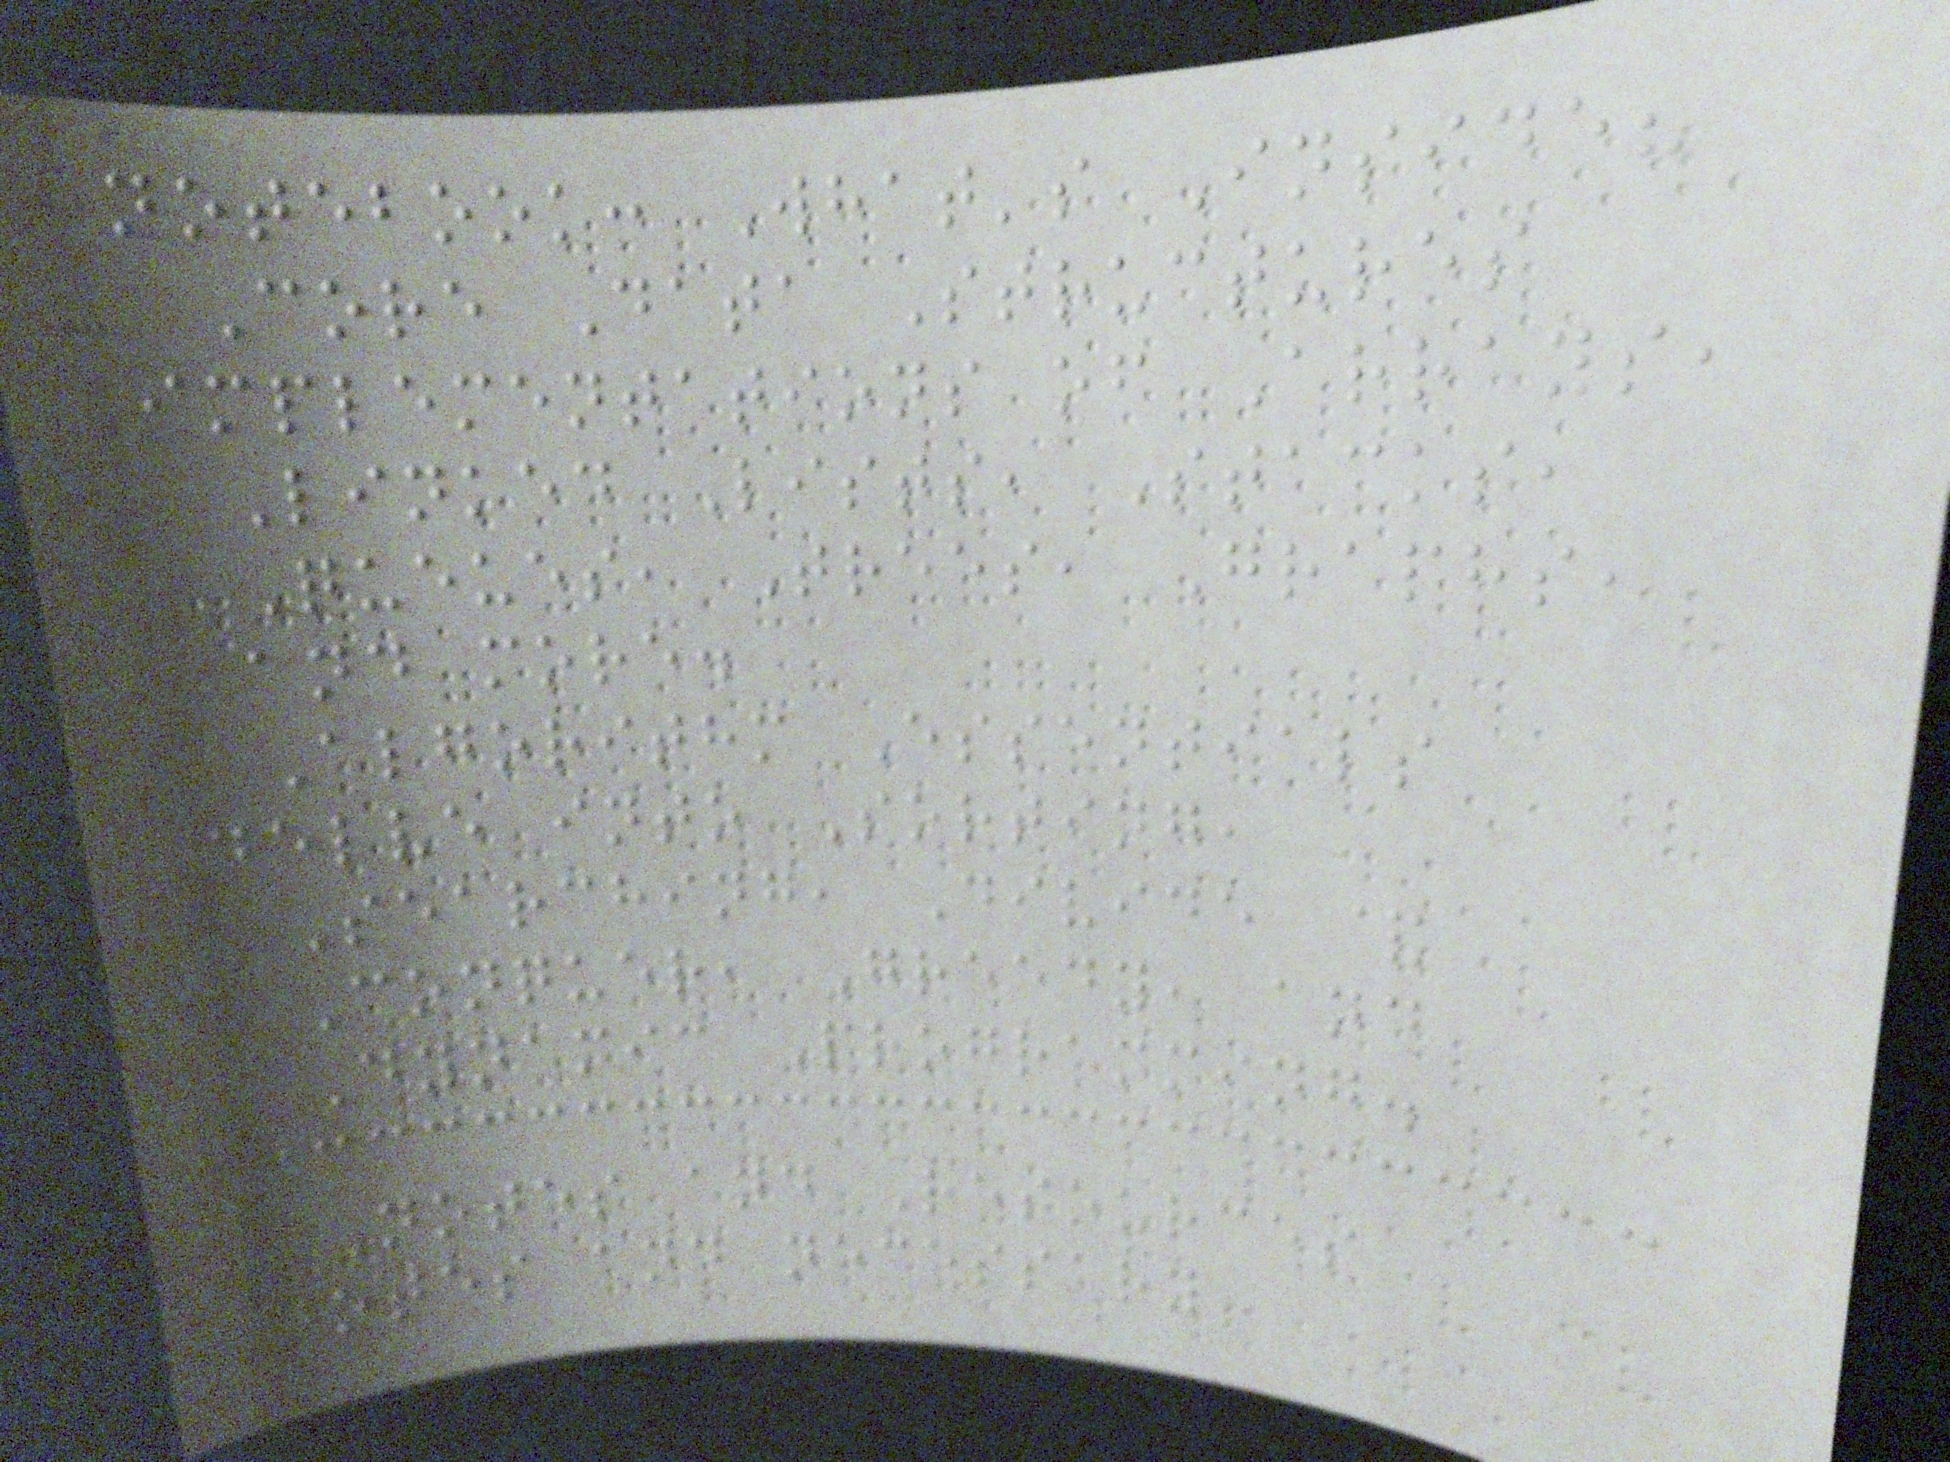:notebook: What's Inside?
- Core Data Structures
Implementations of Arrays,
Linked Lists, Stacks,
Queues, Trees, Graphs,
and more.
- Algorithm Essentials
Delve into Sorting,
Searching, Divide &
Conquer, Greedy, and
Dynamic Programming.
- Notes and Resources
Notes and necessary
